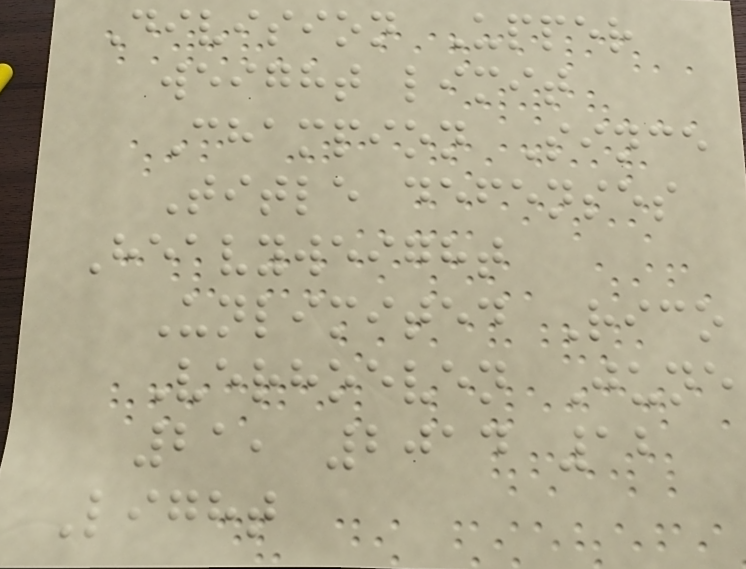Division Upper
weight limit
Champion Since
Title defenses
Heavyweight
Unlimited Rico
Verhoeven June
21, 2014 12
Light
